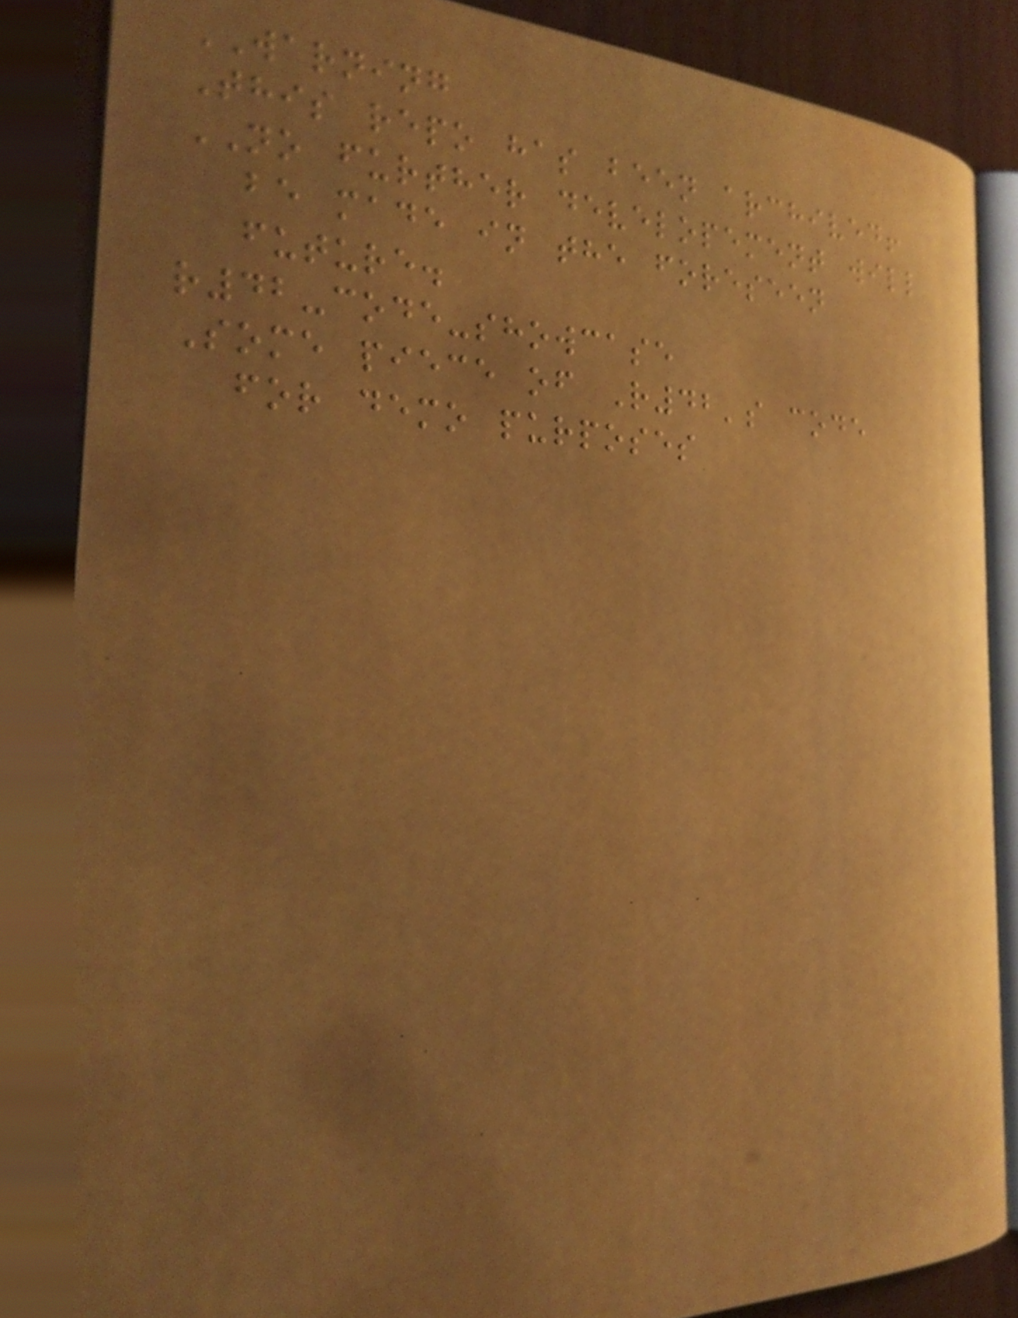WARNING
This repo has been archived!
NO further developement will
be made in the foreseen
future.
r42-code-showcase
Some piece of R42's code
for demo purposes
